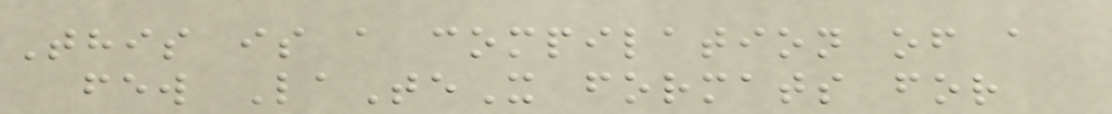This is a compilation of a
few LaTeX formats for
